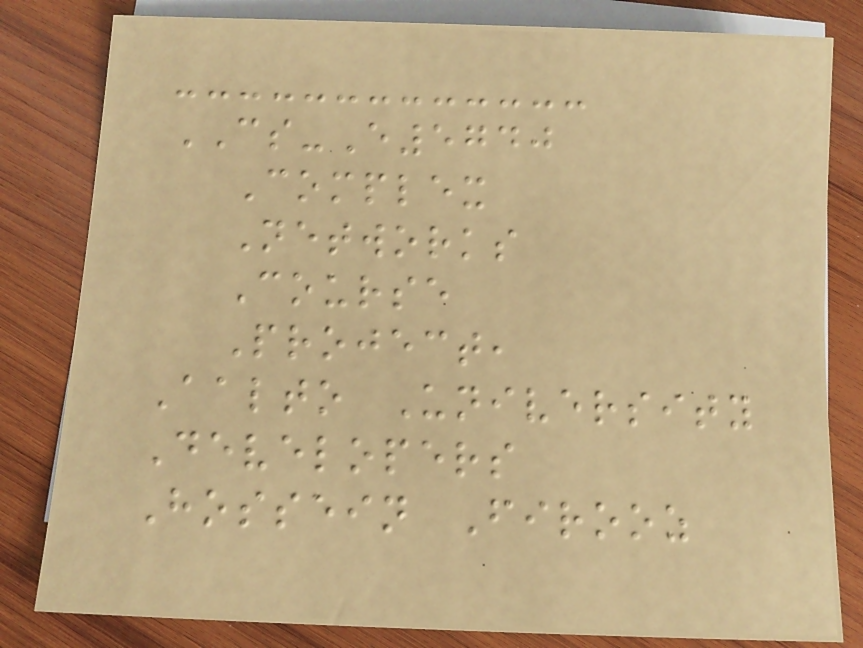CS-E5740
Complex
Networks
Course
Project,
Aalto University
Developers
Hossein Firooz
